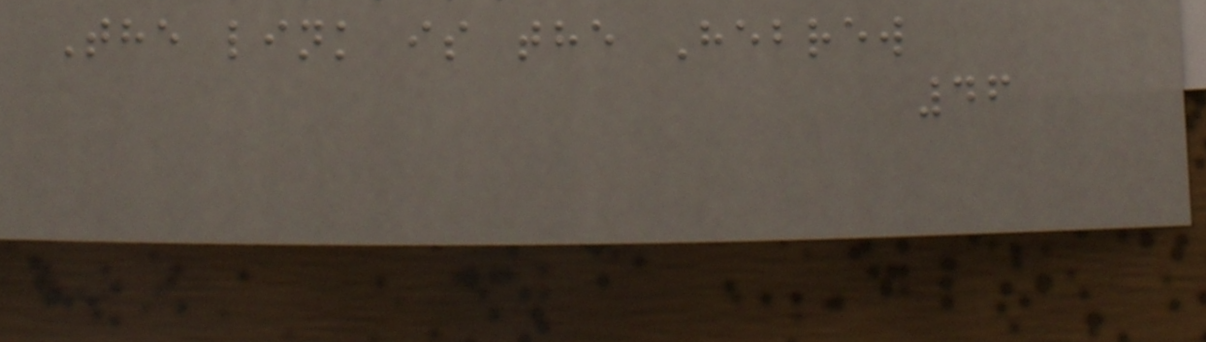The link is the Hebrew
46
